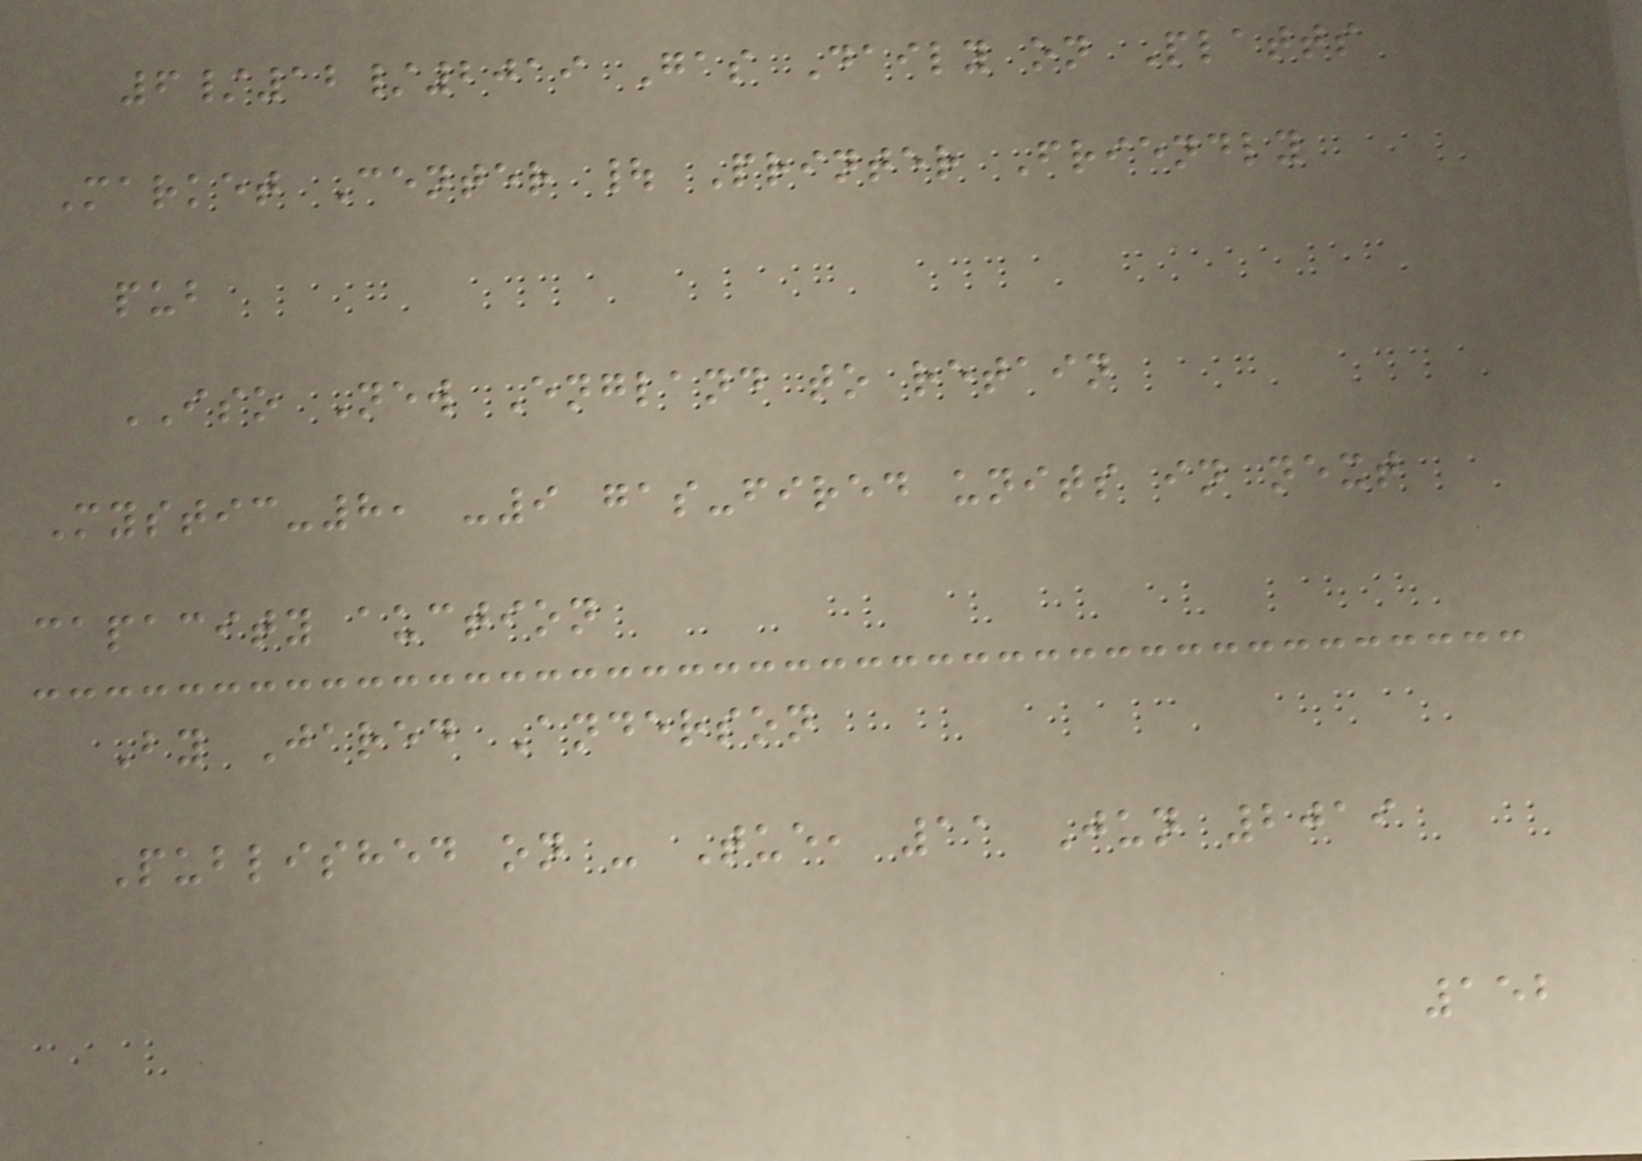6/12/2019 Gas Daily on Platts
Market Center | Printer Friendly
pub
ISO New England to retain
Mystic-8, -9 gas-fired units in next
capacity auction
By Jared Anderson
Published on - Tue, 11 Jun 2019
152
